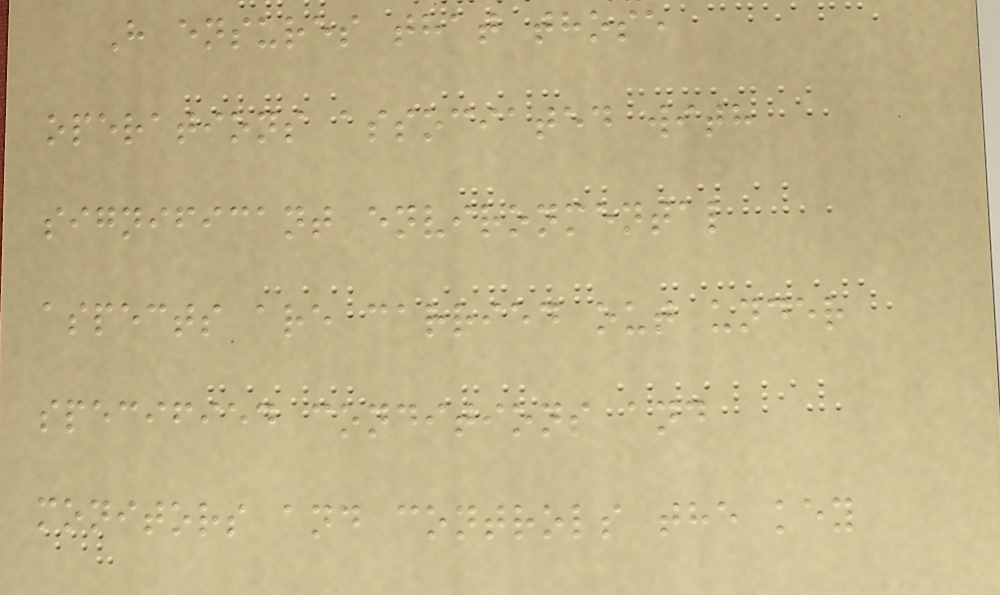H ensures that those
operations associated with
significant environmental
aspects are carried out under
specified conditions and
monitors and controls the key
